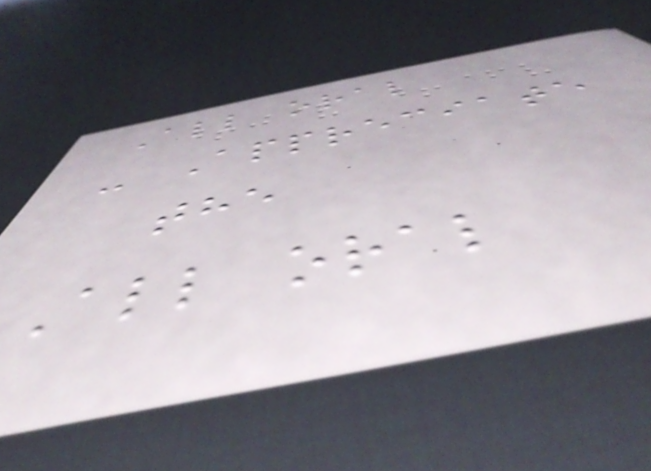All oral
- Appreciate
the
All oral
